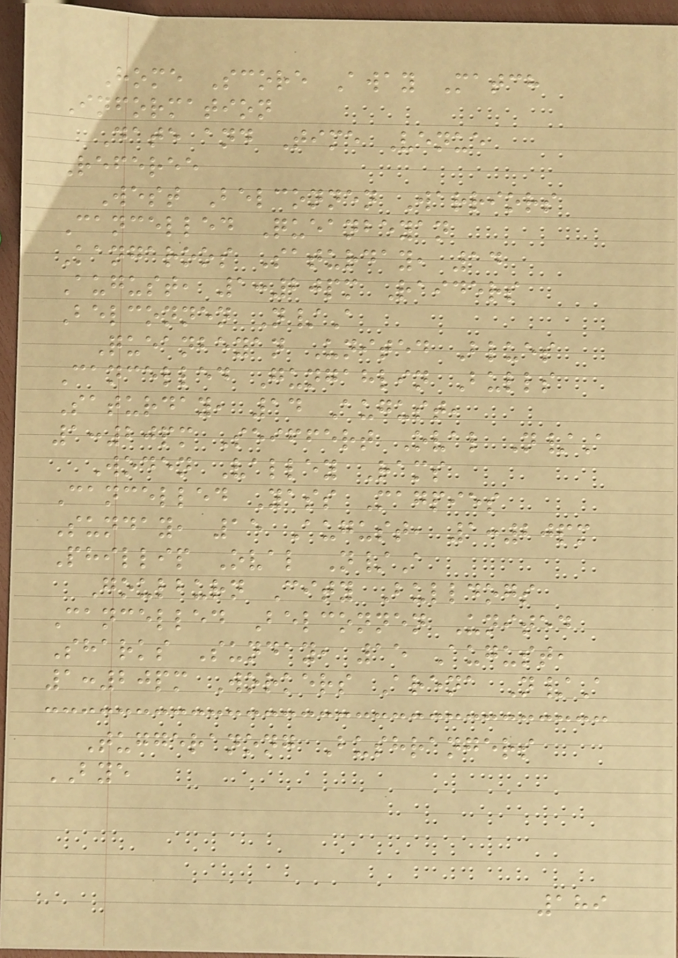Home Score Away Match
Information
Date and Time Venue
Referee
West Belconnen Warriors
Cancelled Queanbeyan
Kangaroos Saturday, 14
August, 1:20pm Raiders
Belconnen N/A
Queanbeyan United Blues
Cancelled Gungahlin Bulls
Saturday, 14 August,
1:20pm Seiffert Oval N/A
Woden Valley Rams
Cancelled Yass Magpies
Sunday, 15 August, 1:20pm
Phillip Oval N/A
Goulburn City Bulldogs
Cancelled Belconnen United
Sharks Sunday, 15 August,
1:20pm Workers Arena N/A
Tuggeranong Bushrangers
BYE
189
